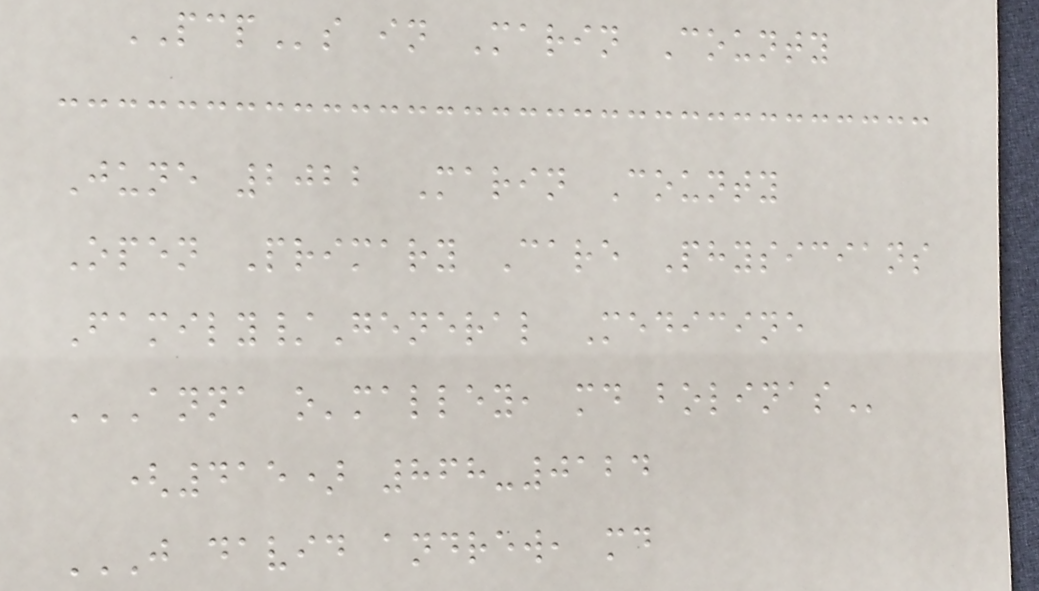PCPs in Marin County
June 2022 Marin County
Open Primary Care Physicians
Family/General Medicine
ANNA O'MALLEY, MD BOLINAS
(415) 868-0124
J DAVID ANDREW, MD
